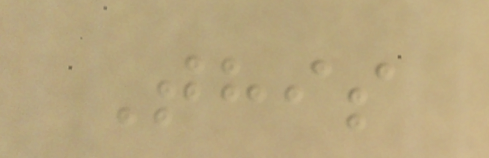This
